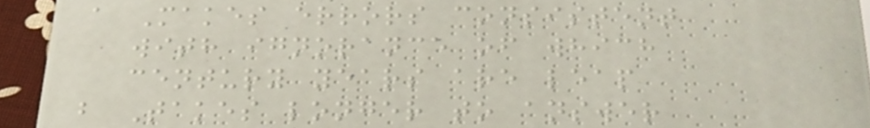a Makes errors consistent
with ignorance of which
century years are leap
b Takes longer to answer
